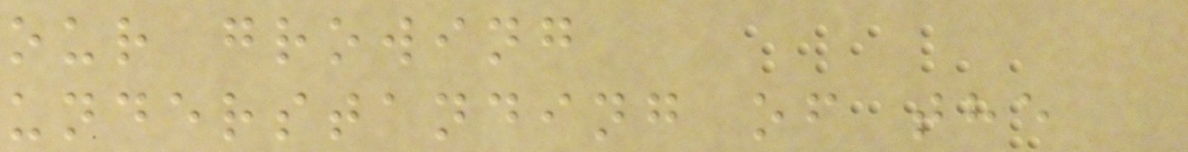our growing
understanding of the
